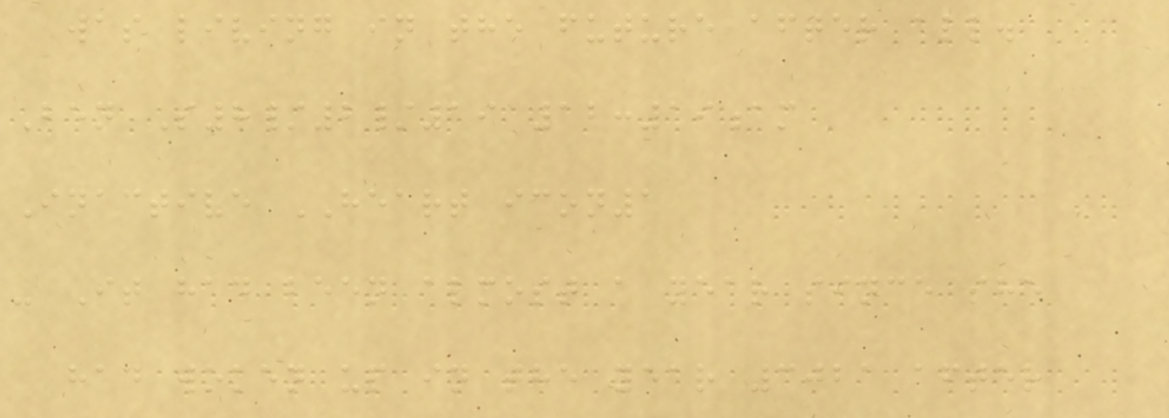was living in the future after all.
Ben S8/2/19 12:19am
Inactive HEART icon1
- It had been almost a year since she
had woken up in the year 3021 after
